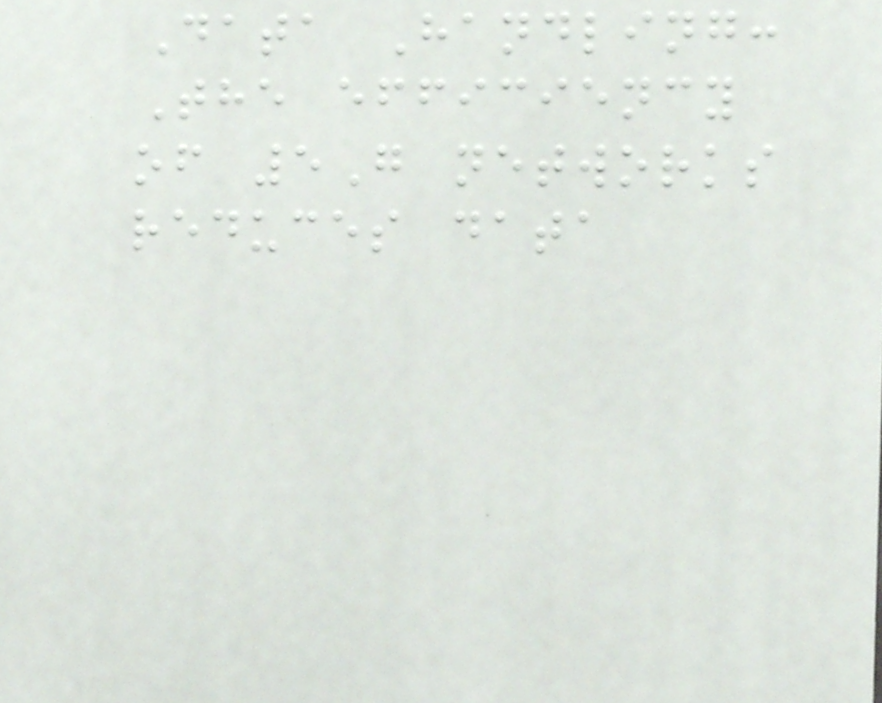Data Handling:
The efficiency
of 5G networks
reduces data
